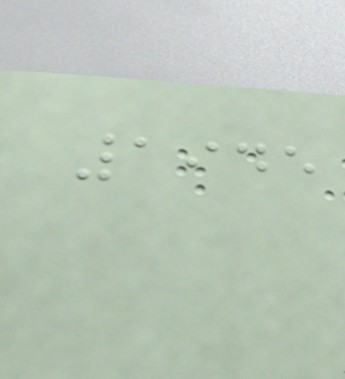1945
